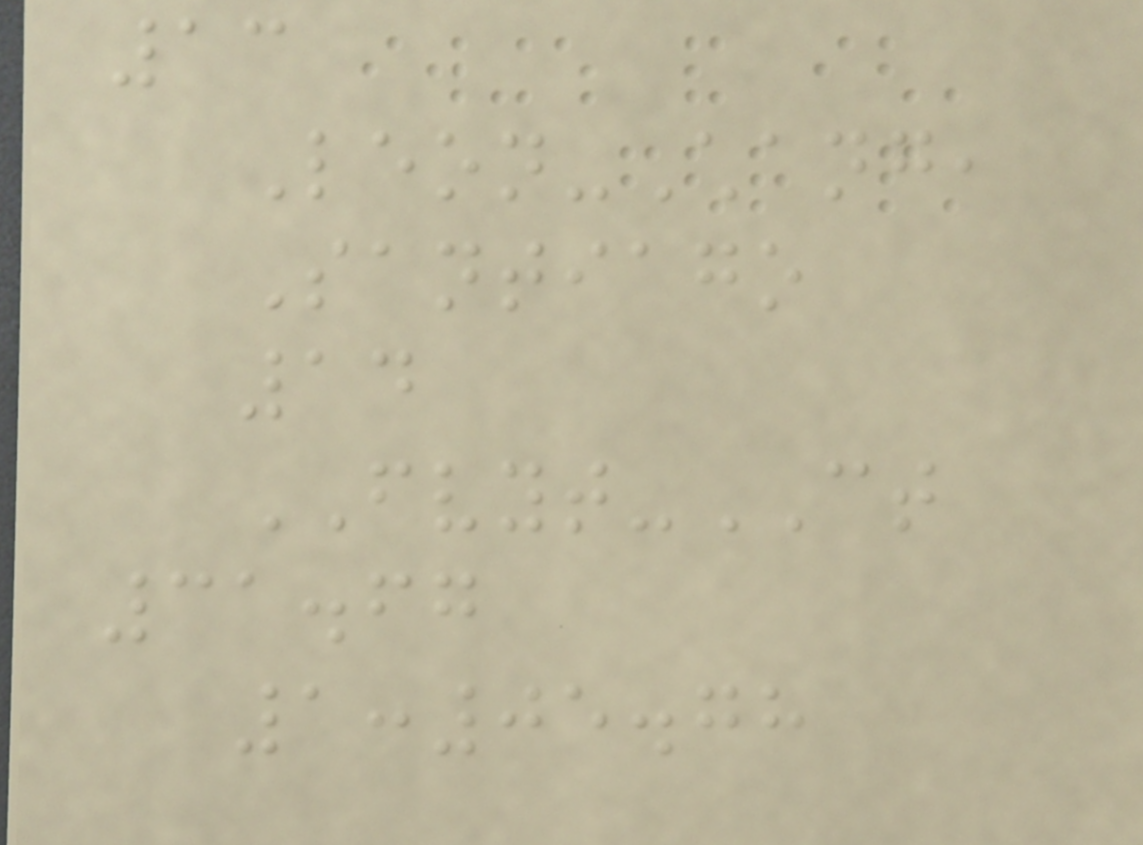13
Leon-Chang,
Santiago
14
FVYT-CT
31.67
1:05.78
